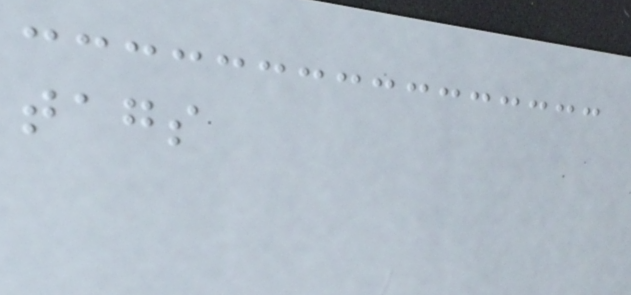tags
